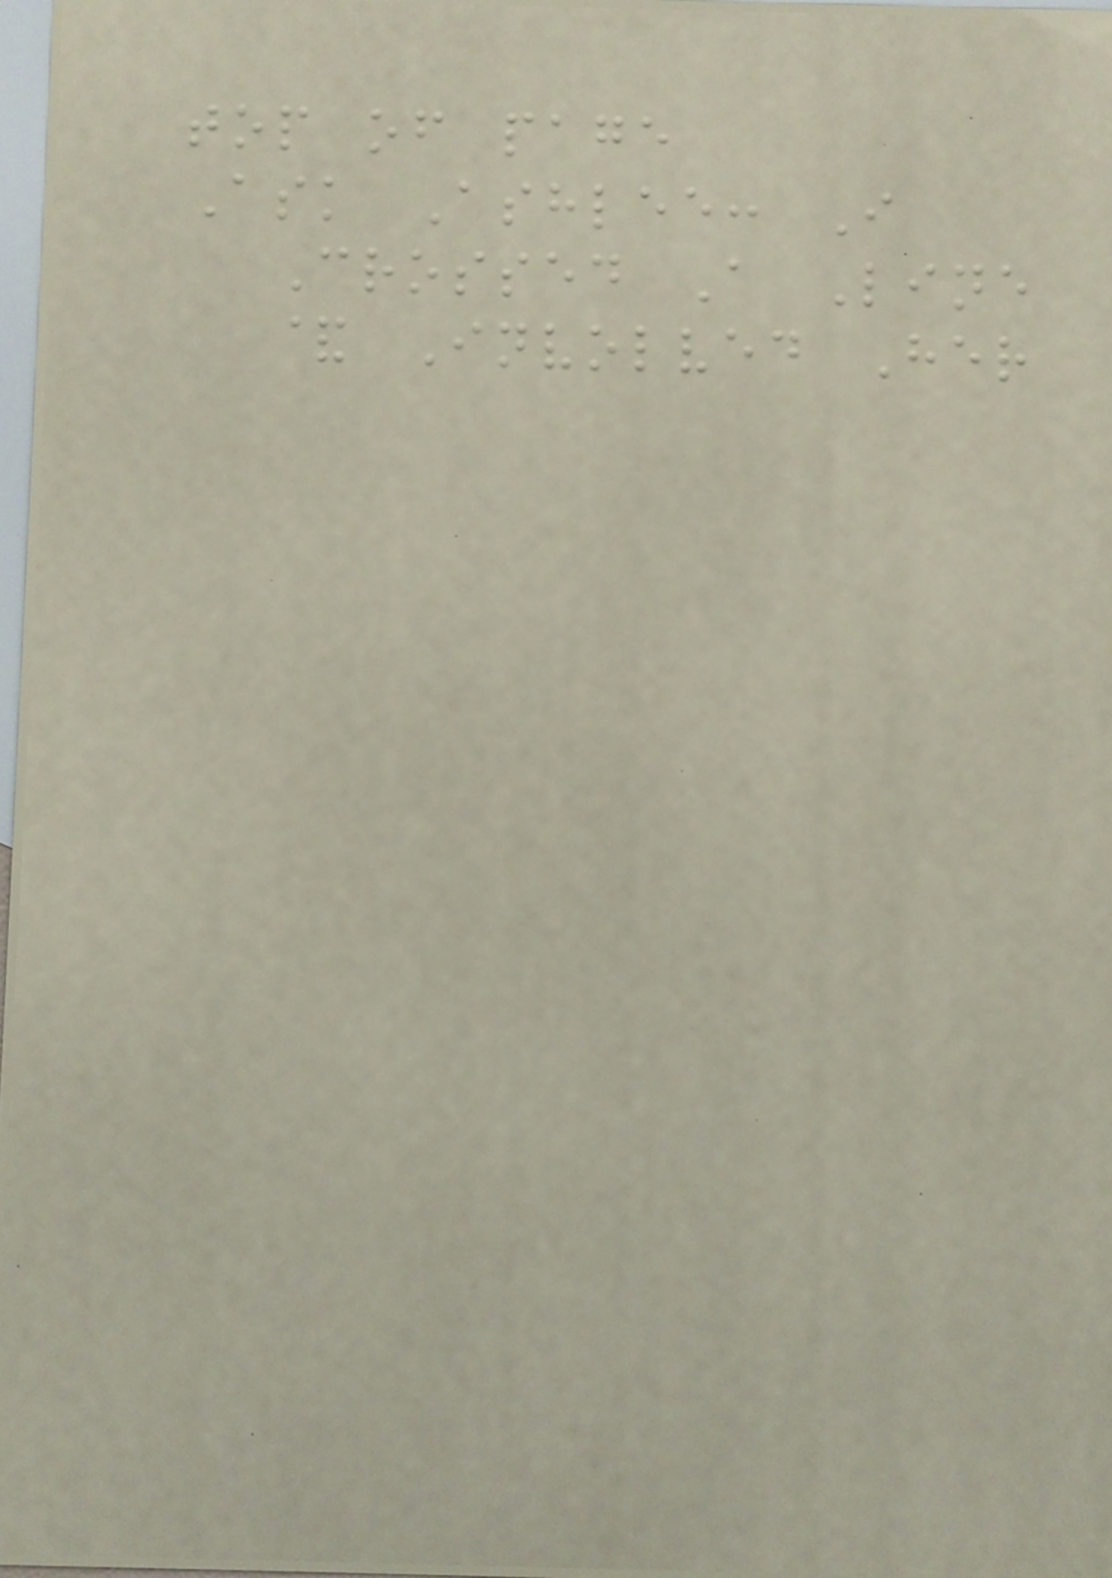top of page
Ask Ashlee: I
Crossed A Line
& Involved Her
